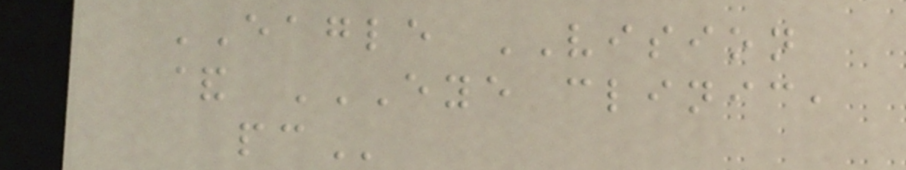EAGLE VISION
& EYE CLINIC,
PC
